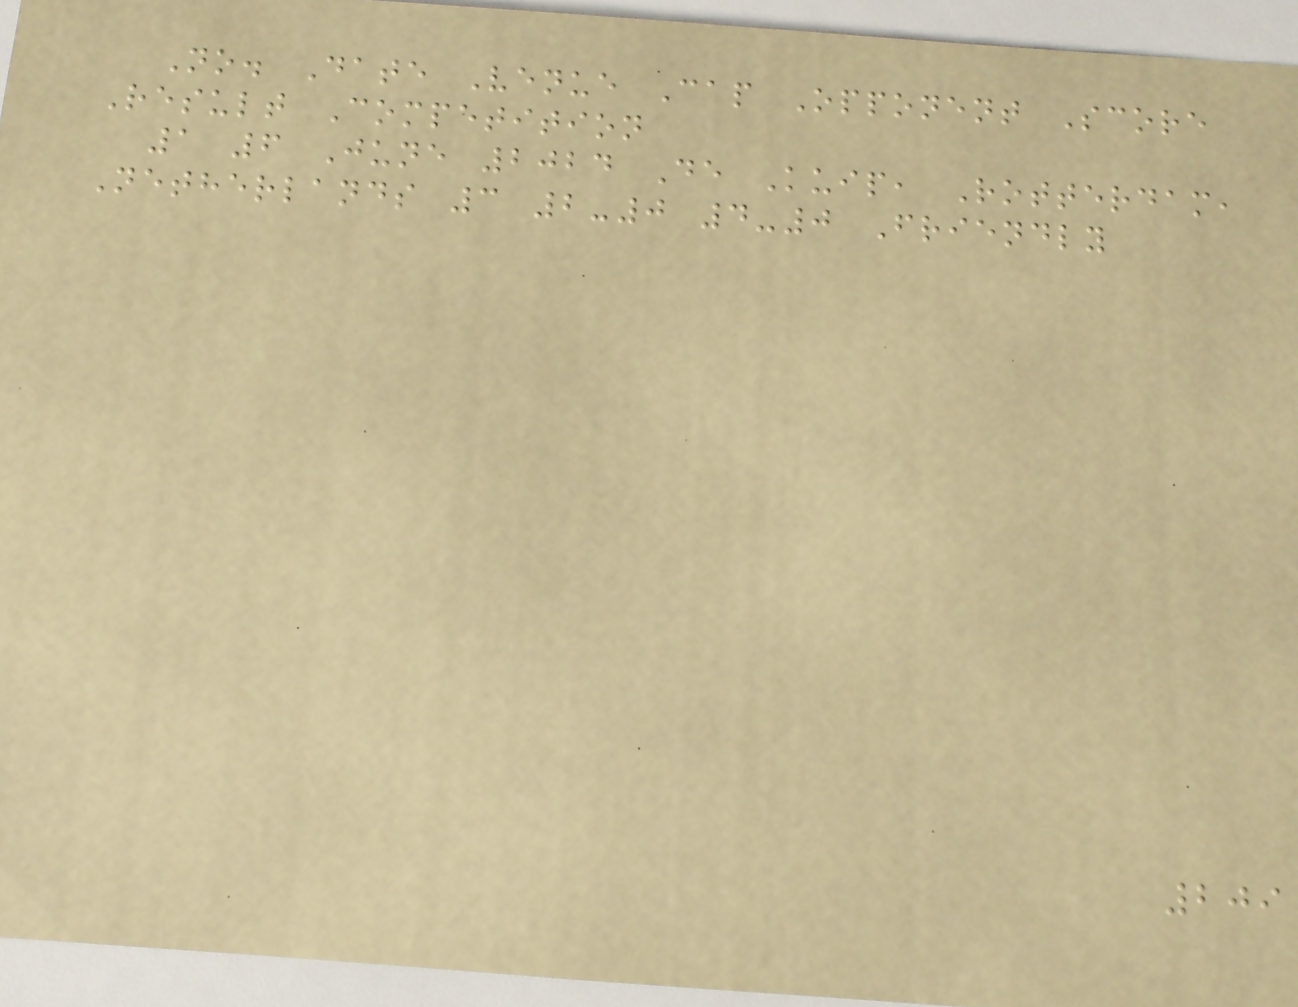No. Date Venue Cap Opponent Score
Result Competition
1 6 June 2024 De Kuip, Rotterdam,
Netherlands 3 2-0 4-0 Friendly
209
